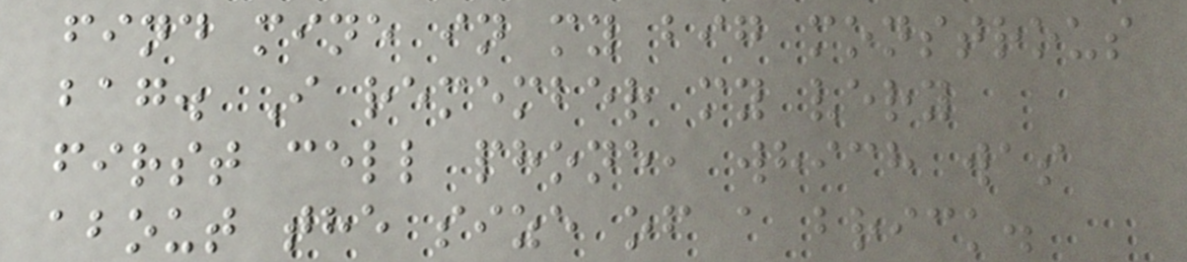find mine in my big monstrous
bag. I remember my very
first cell phone, which was
about the size of a brick.
